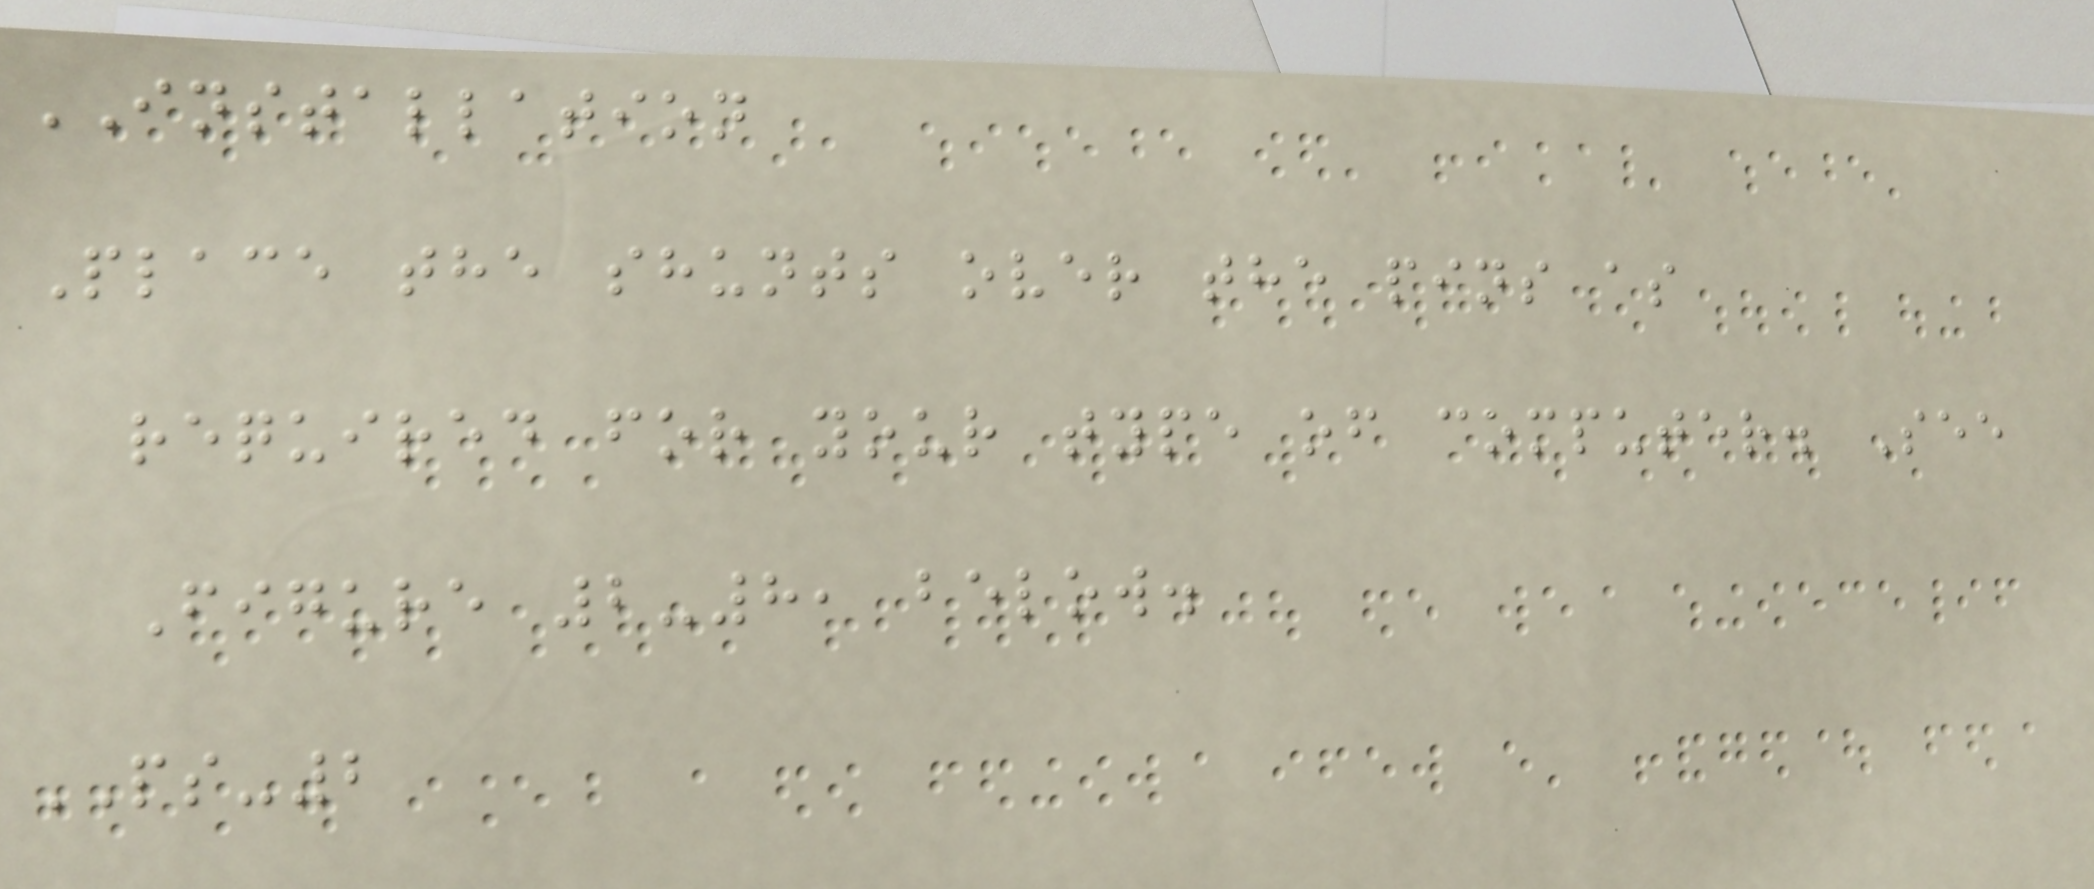INSTALLATION
Place the shunts over the pins as
required for your type of computer. See
Figure 2-8, below.
PS-2
